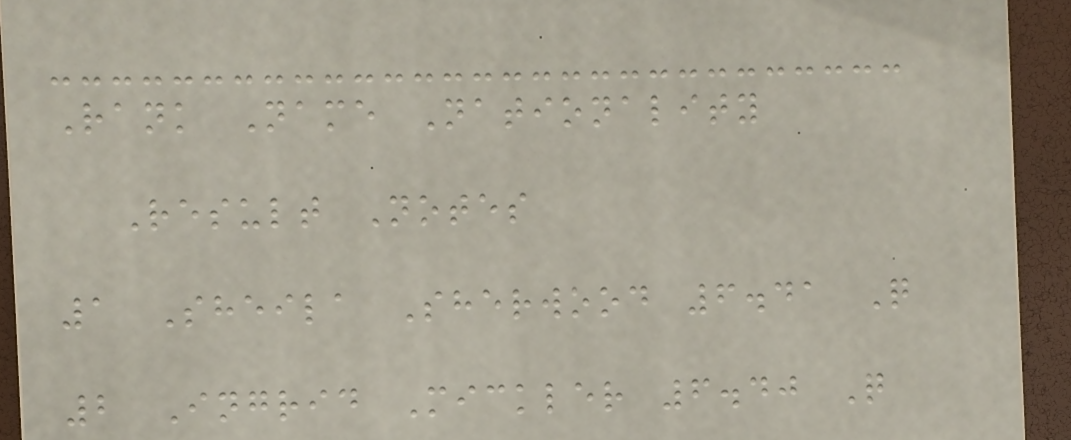Rank Name Nationality
Result Notes
1 Sheila Sherwood 6.41 Q
2 Ingrid Mickler 6.40 Q
